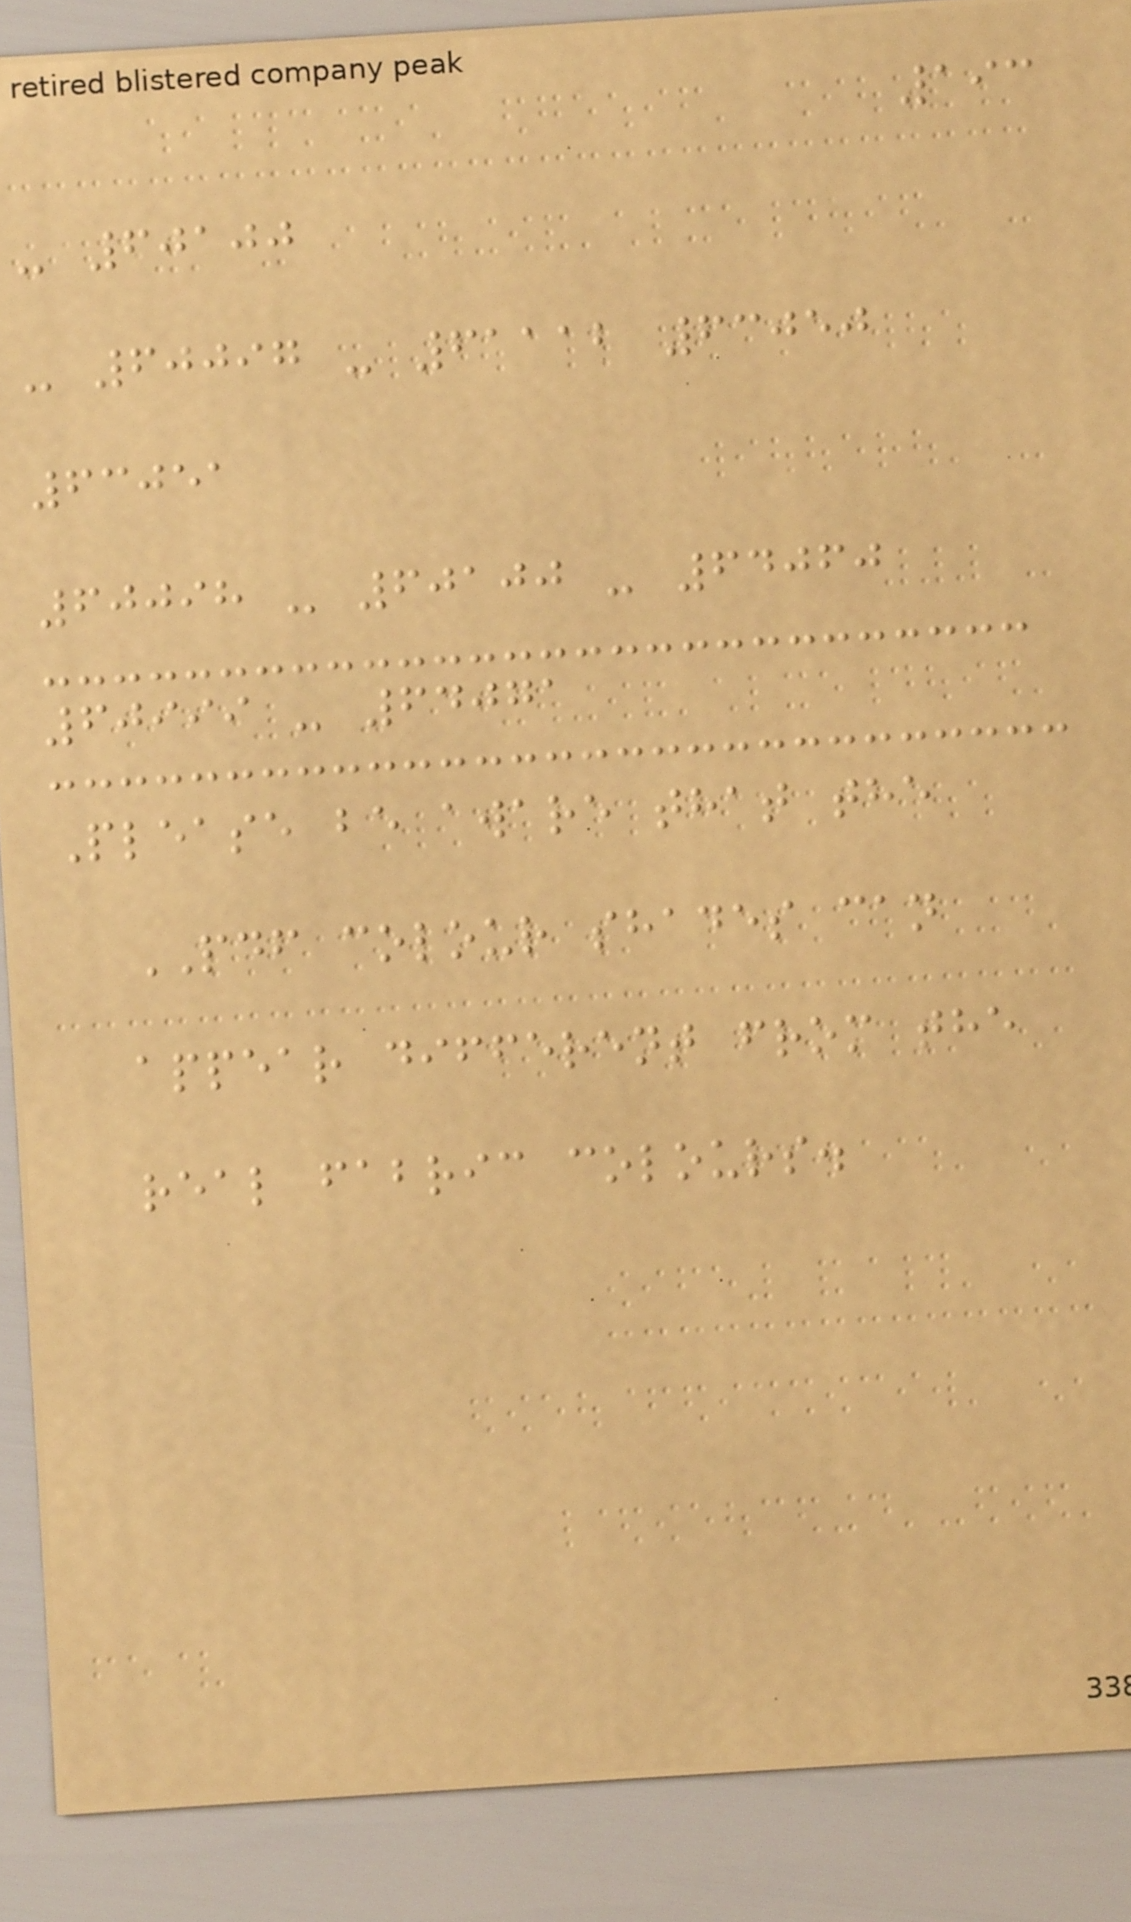193
- 60100
- 60097 - 61112 63050
63051
60098 - 60100 - 64060
60999 - 64071
Please be aware that the
PDF colour shades can
appear different from the
real fabric colours.
